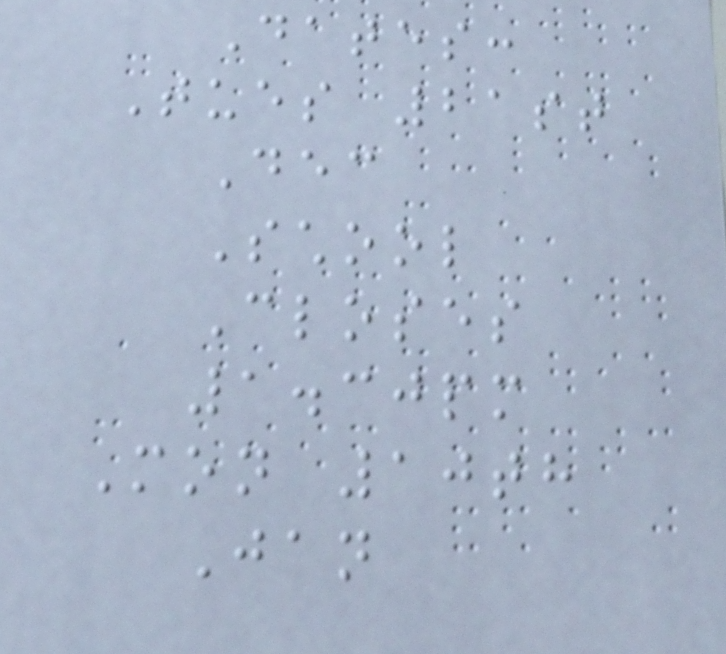Dates:
Tues 21st
Dec
School
Closes
1.30pm
Mon 10th
Jan
